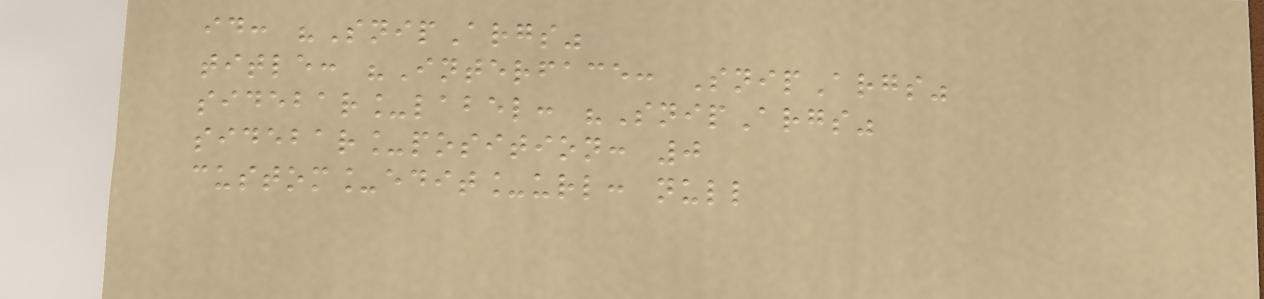id: "SnipArgs"
title: "Interface: SnipArgs"
sidebar_label: "SnipArgs"
sidebar_position: 0
custom_edit_url: null
